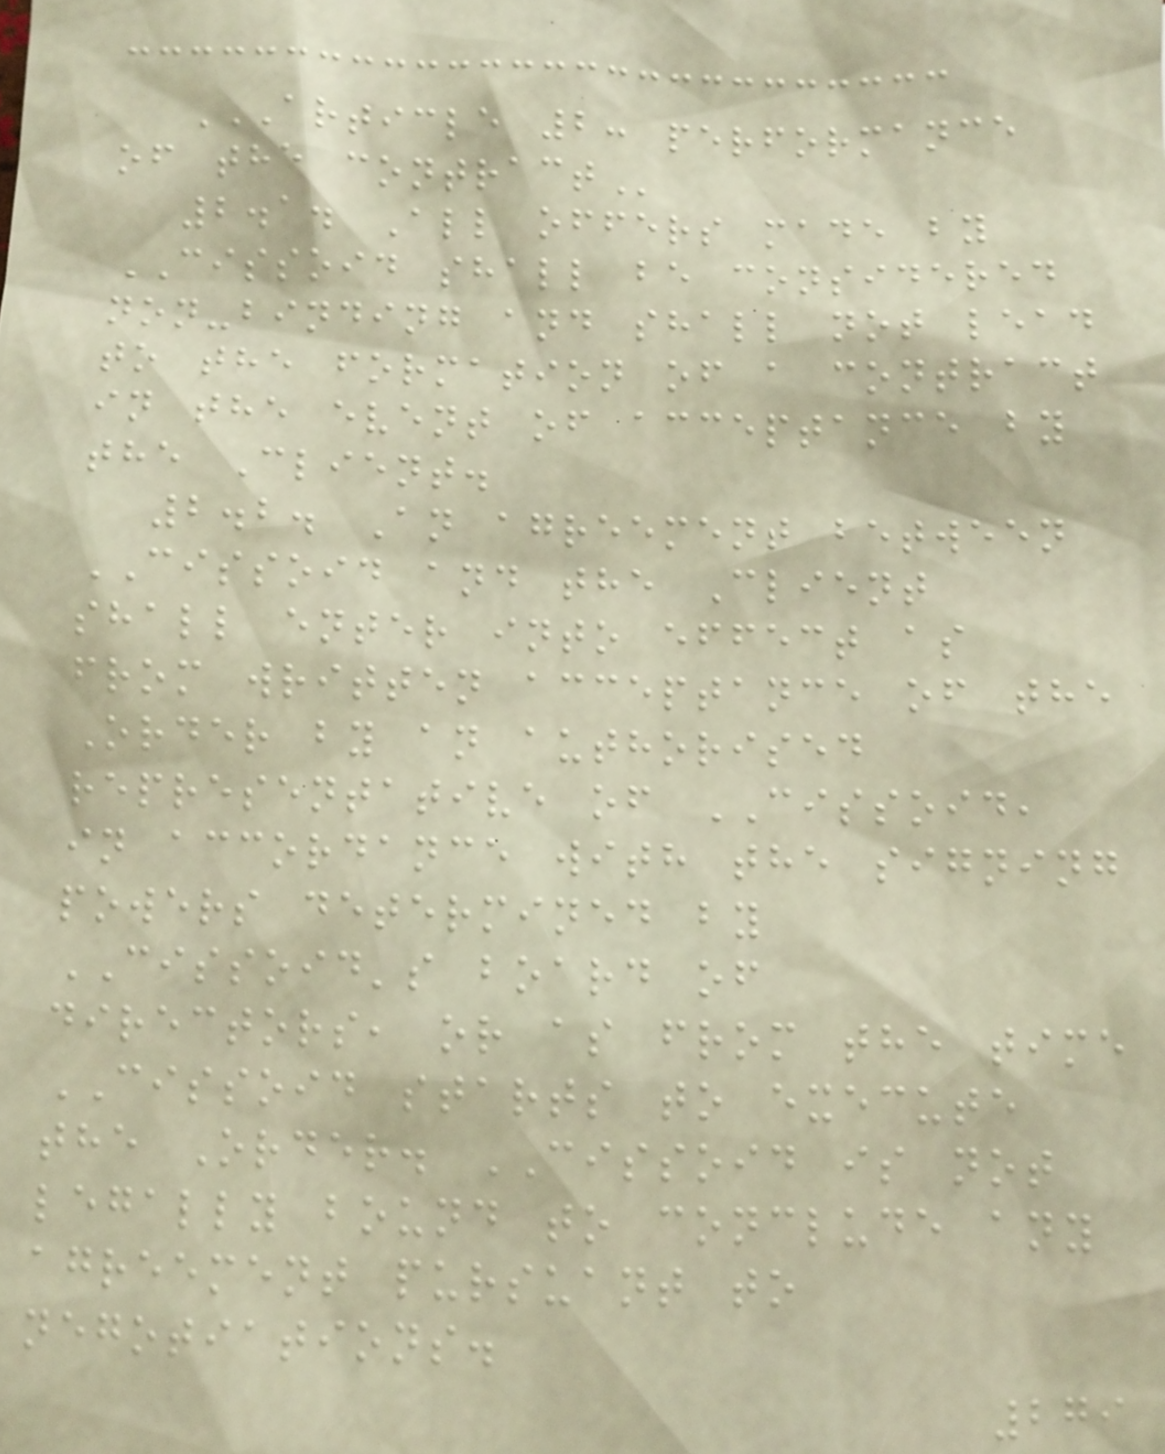ARTICLE 2: PERFORMANCE
OF THE CONTRACT
2.1. All offers made by
CISSOID shall be considered
non-binding and shall not lead
to the formation of a contract
in the event of acceptance by
the Client.
2.2. An agreement between
CISSOID and the Client
shall enter into effect as
from written acceptance of the
Order by an authorised
representative of CISSOID,
in accordance with the signing
powers determined by
CISSOID's board of
directors, or as from the time
CISSOID starts to execute
the Order. CISSOID is not
legally bound to conclude any
agreement pursuant to
negotiations.
279
